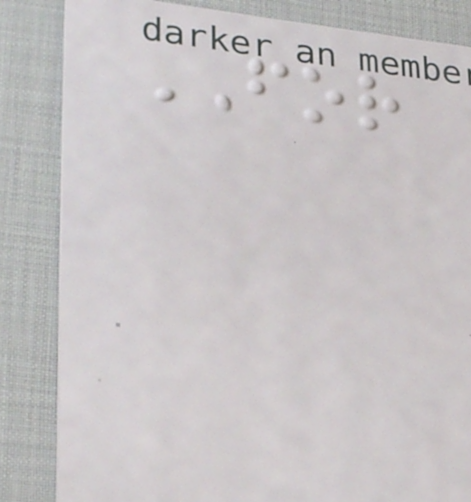FOR
